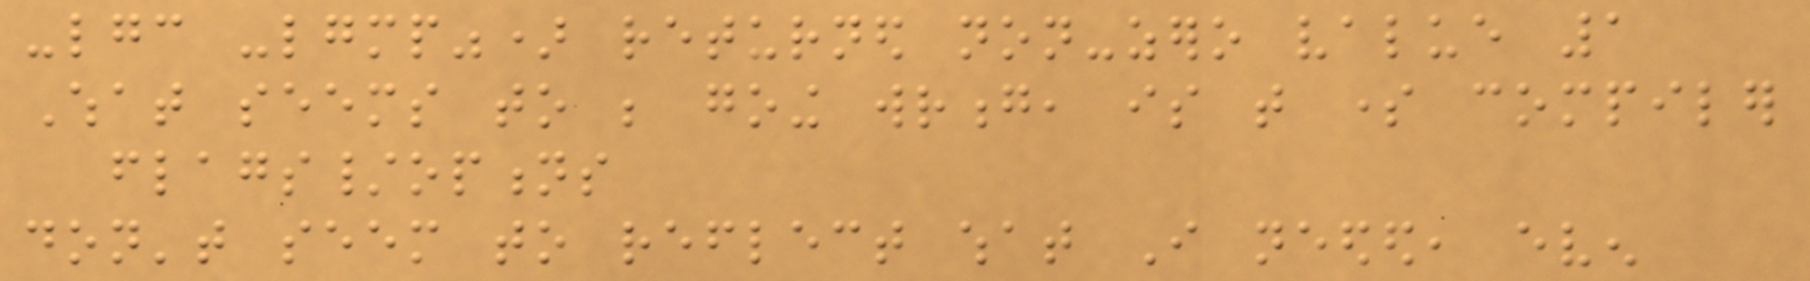-lgc -lgmp") returned non-zero value 1
What seems to be going wrong, is that some compiler
flags/options
don't seem to reflect what I needed, even
